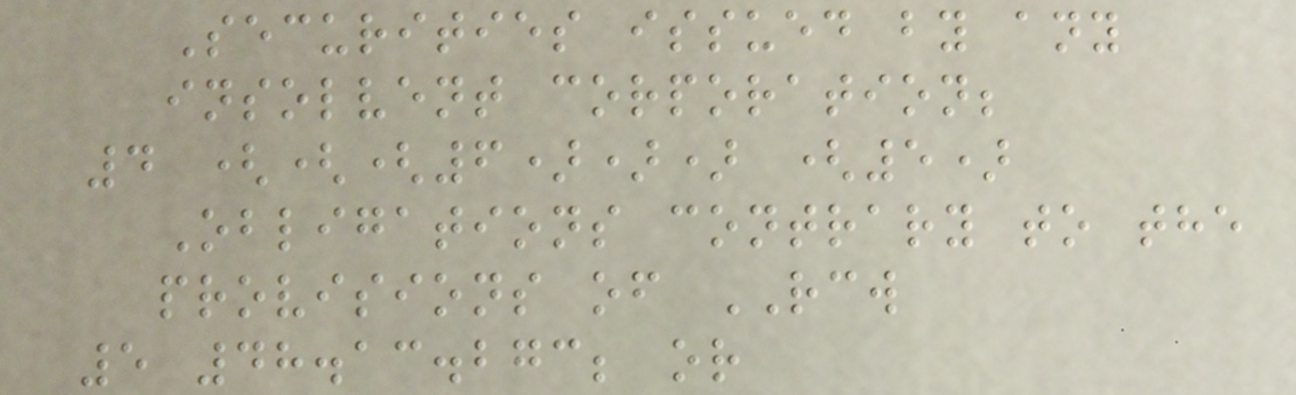Securities issued by any
insolvent corporation;
4 (((6))) (5)
Obligations contrary to the
provisions of RCW
5 48.13.273; or
